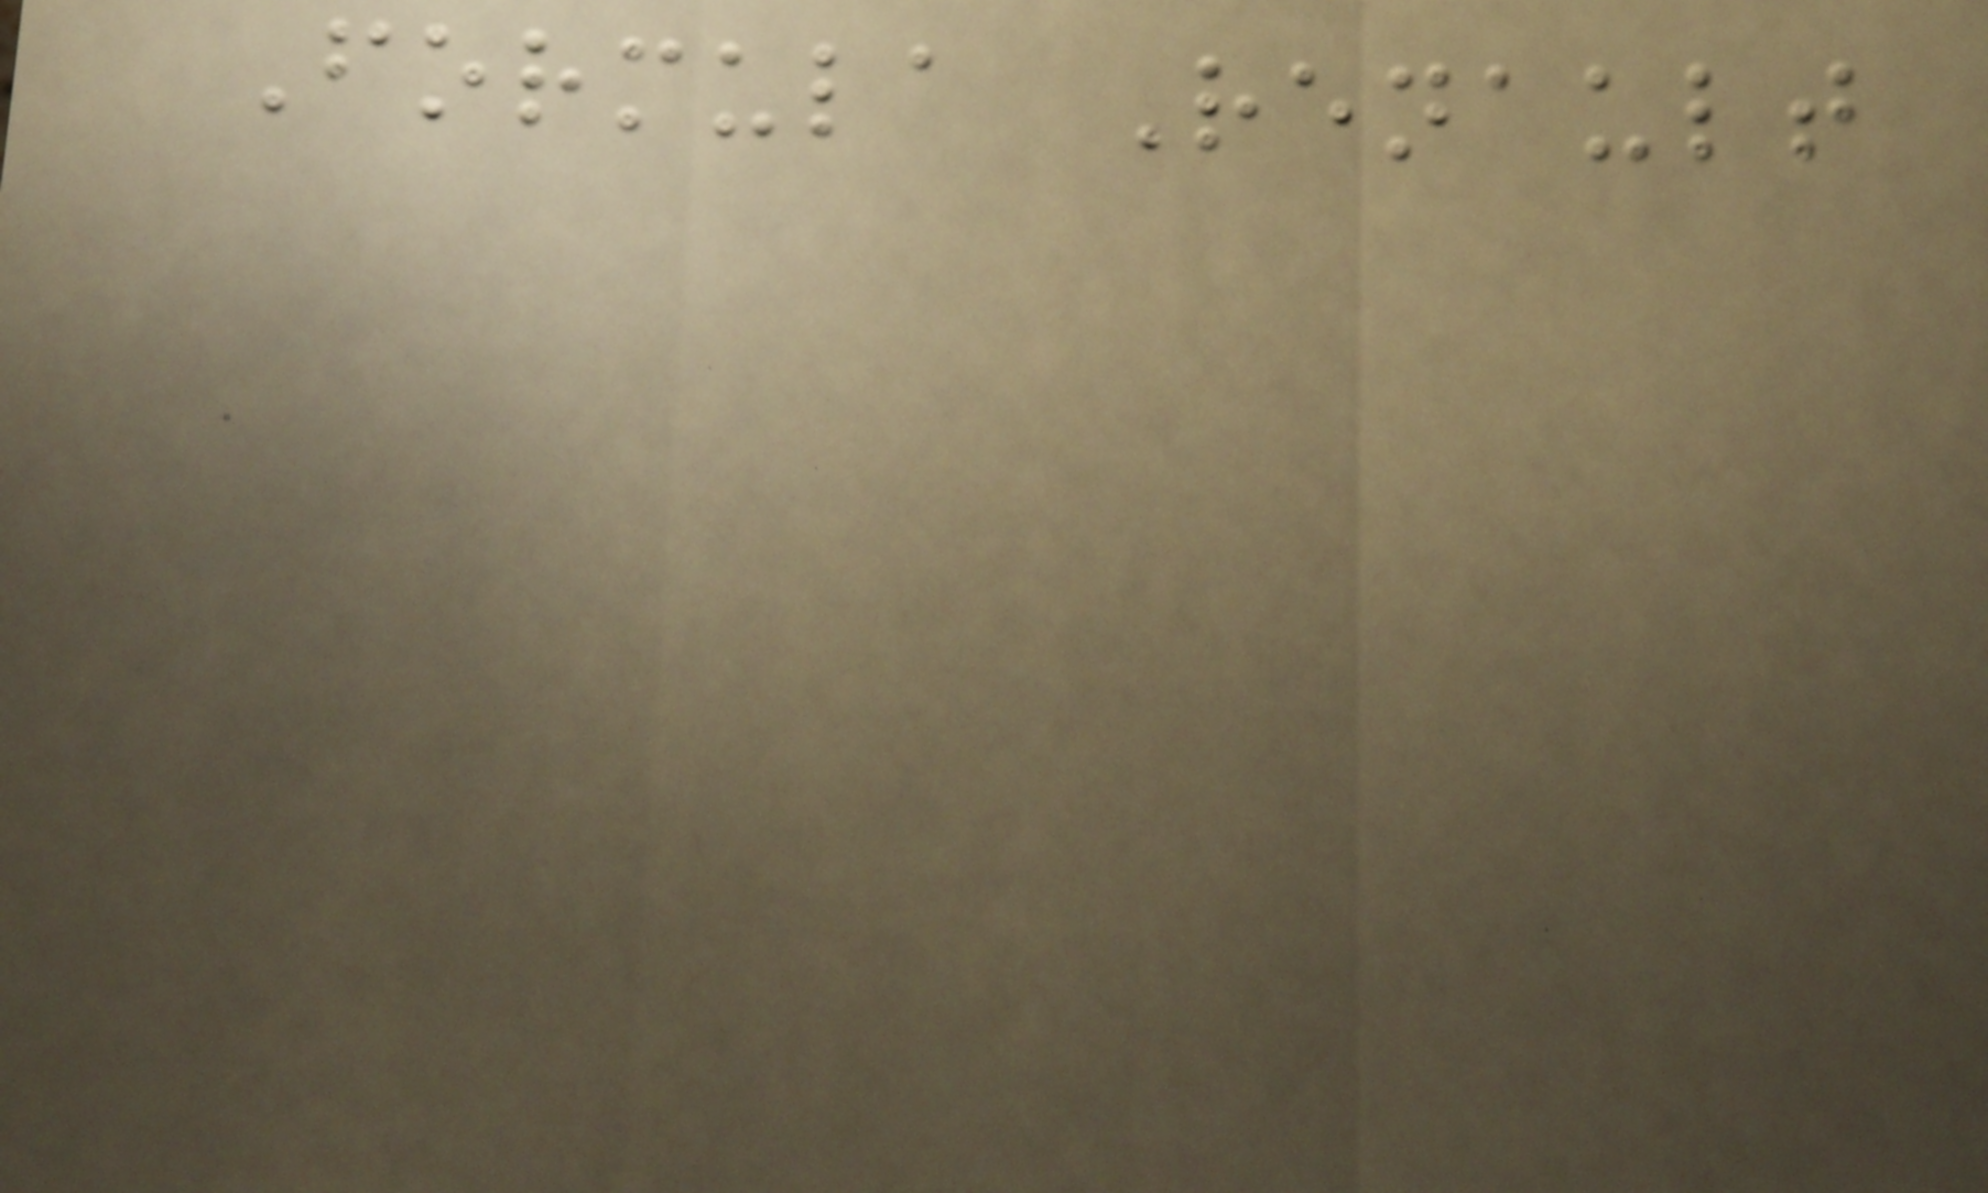Formula Renault
